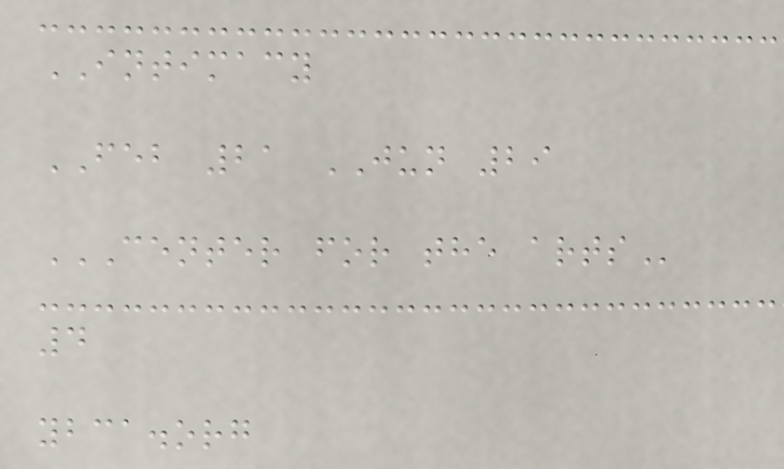INTIMACY
FEB 21 JUN 29
CENTER FOR THE ARTS
4
ybca.org
